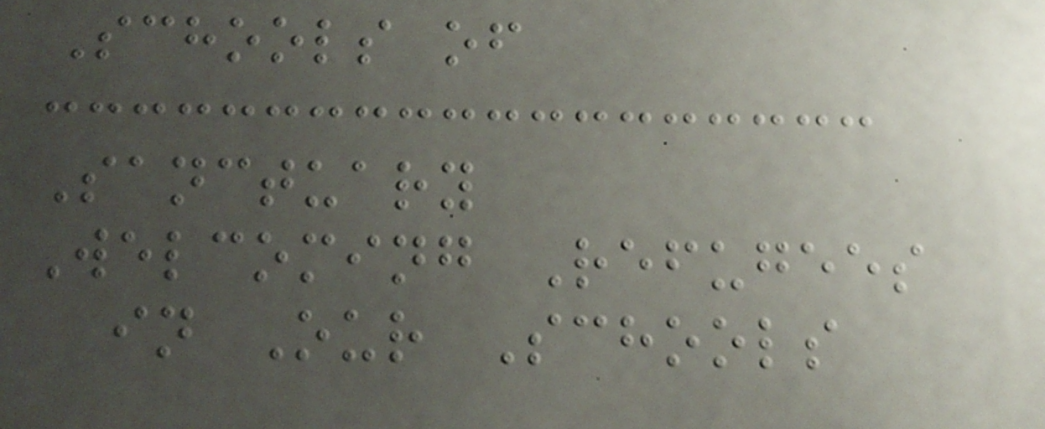Schools of
Sanctuary
Welcoming Refugees
in Our Schools
